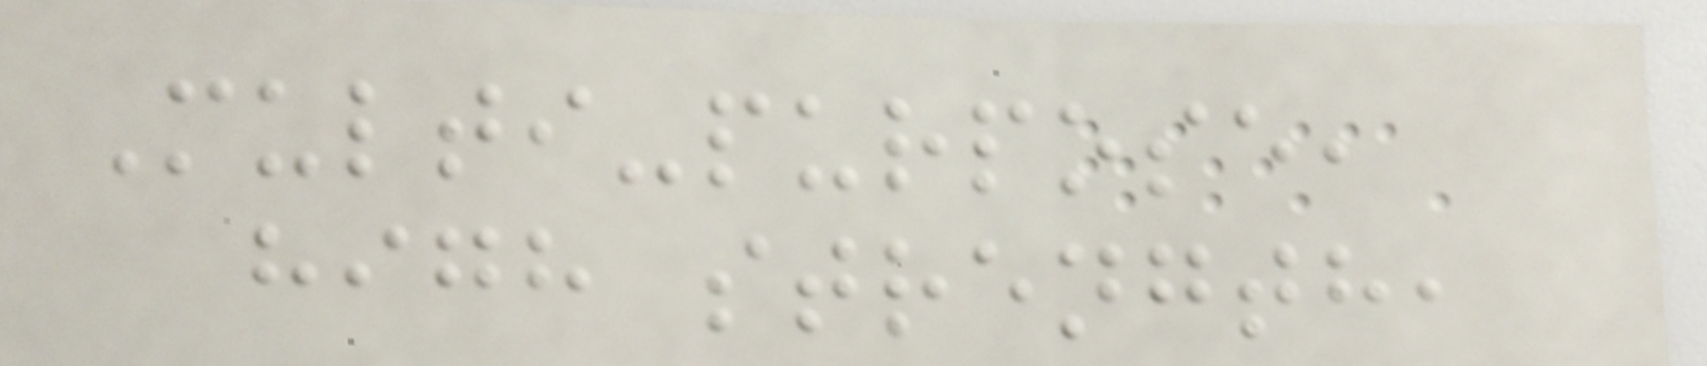Multi-purpose,
high strength,
